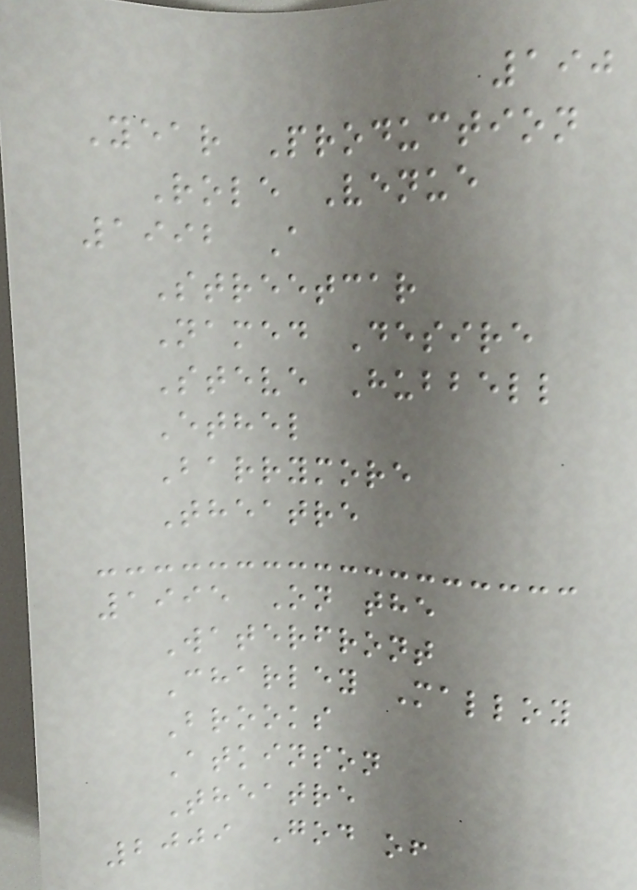190
Year Production
Role Venue
1992 A
Streetcar
Named Desire
Steve Hubbell
Ethel
Barrymore
Theatre
1995 On the
Waterfront
Charley Malloy
Brooks
Atkinson
Theatre
2009 God of
